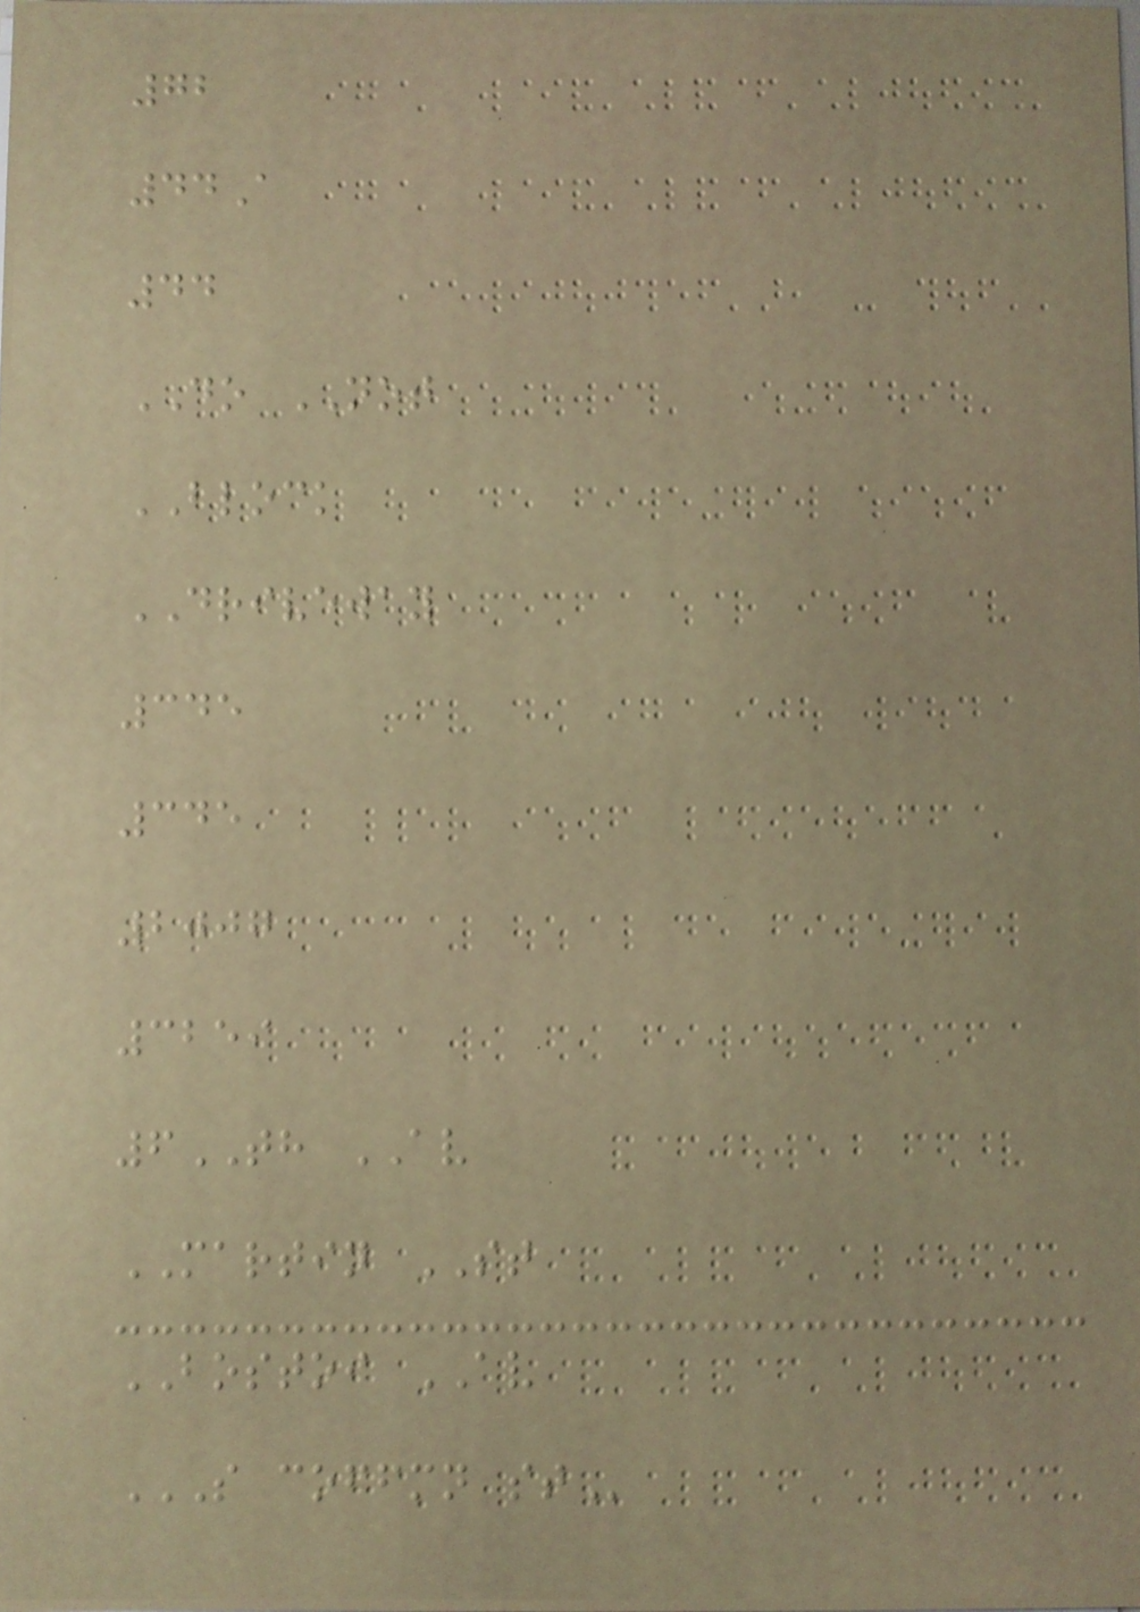72
44A
44
DO NOT
BLOCK
DRIVEWAY
345
345
2007
3259
6TH AV
MARTIN ST
BOSTOI AV
S COFFMN ST
